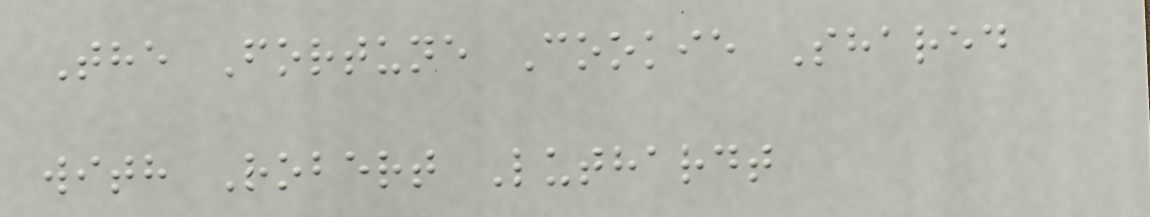The Fortune Cookie Shared
with Robert Luthardt
